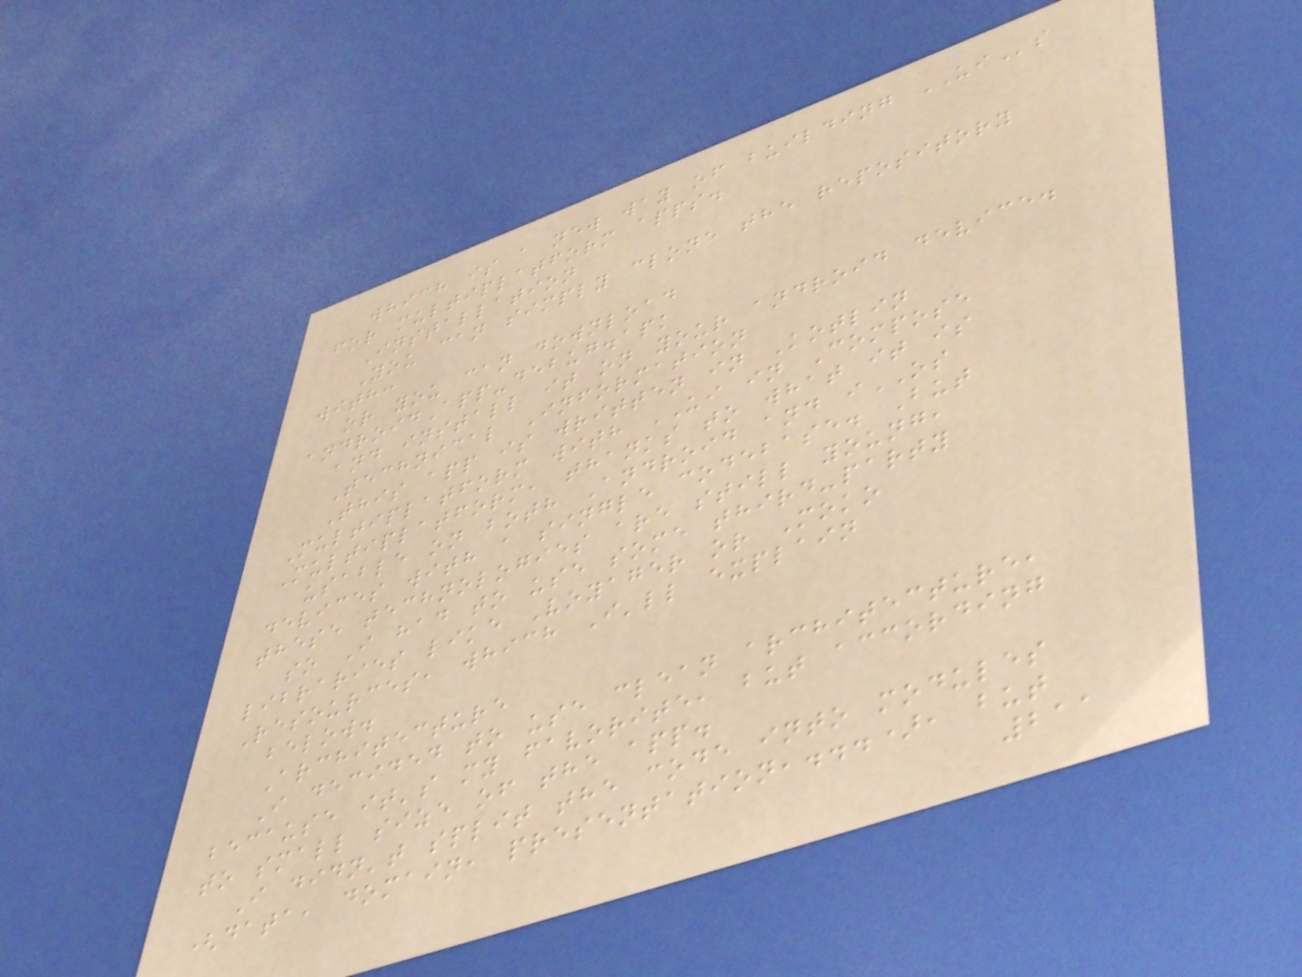which is a new way of building UIs
for multiplatform apps.
Installation
You can simply clone the repository
with:
or you can download
androidApp-debug.apk
and install it on your android device.
Technical Information
This app is written in Kotlin
Multiplatform with UI in Compose
Multiplatform, thanks to what it is
usable on both Android and iOS
devices with a single codebase. But
these technologies are still young,
so I had to use some third-party
libraries like Voyager or Moko
Resources, which I'll explain
below.
Architecture
I decided to use clean architecture,
because it's my favorite, but according
to small size of the app.
I didn't split the code into modules
(data, domain, presentation,...), but
211
